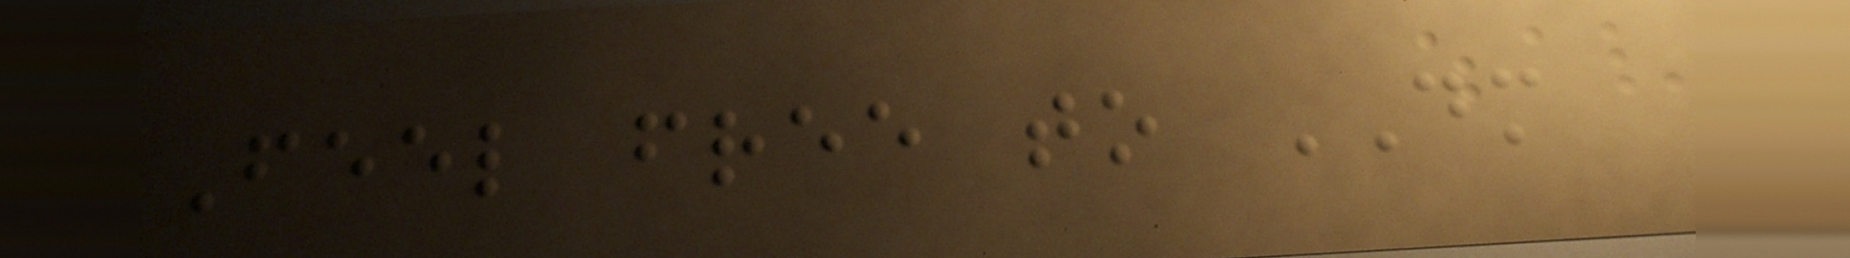Feel free to DM
